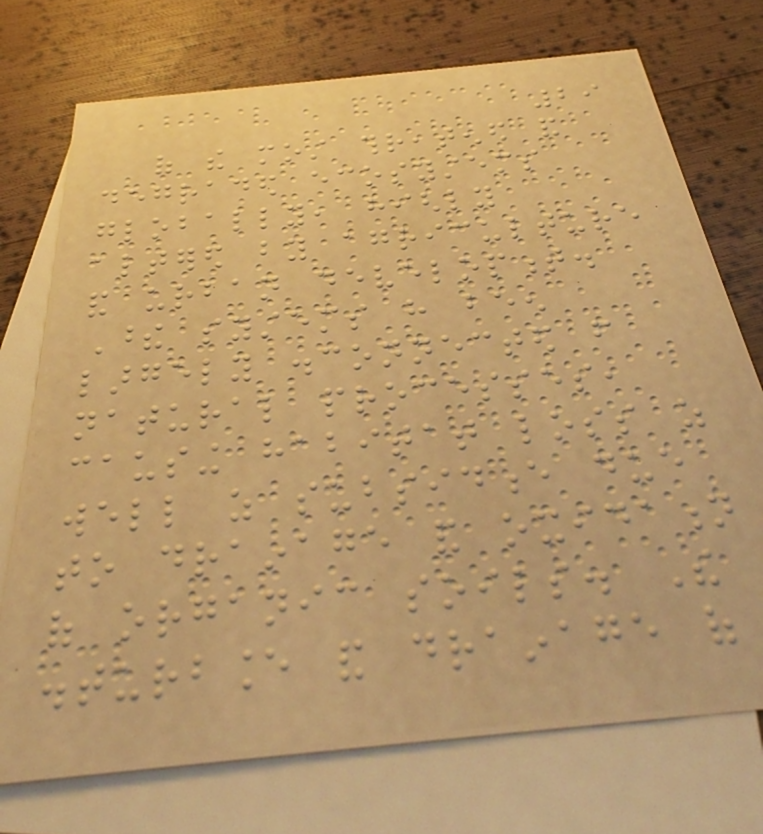29
of the most threatened and
degraded ecosystems
globally, highly
altered by agriculture
and urban development.
These systems have been
largely disconnected from
natural processes,
causing habitat loss as
well as subsidence due
to drainage and oxidation
of organic soils. The
disturbance and drainage of
